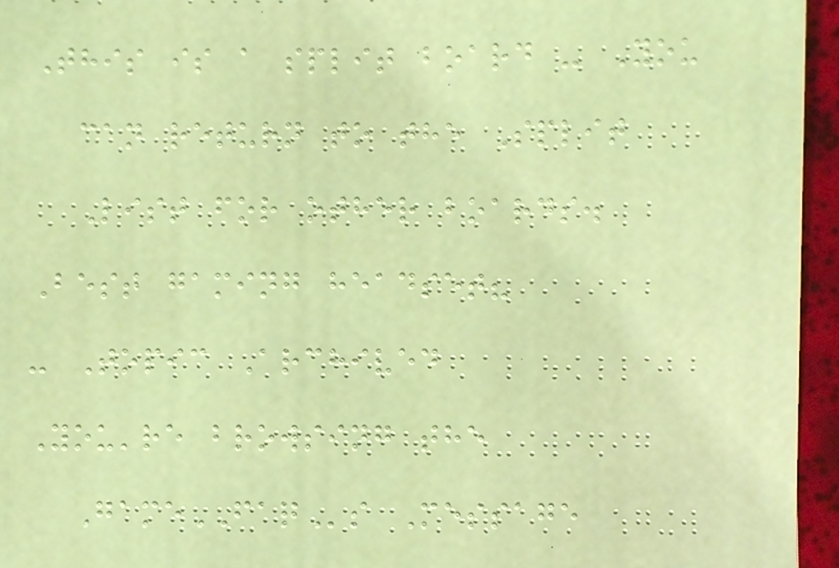This is a split board - You
can return to the Split
List for other boards.
Best gaming headset?
- Topic Archived
You're browsing the
GameFAQs Message
